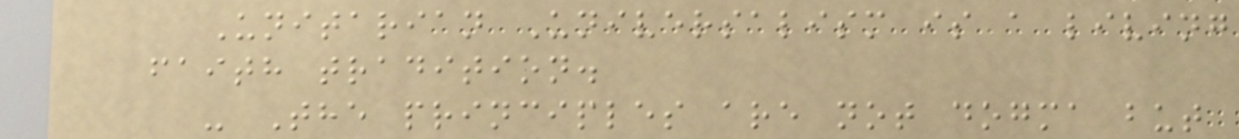Unitarian Universalism is a living
faith tradition.
- The principles are not dogma but
